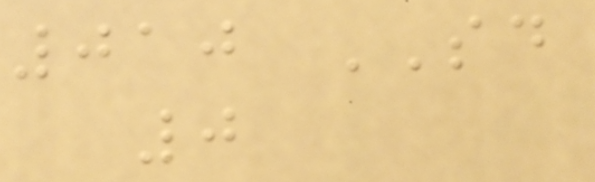010 SD
0
